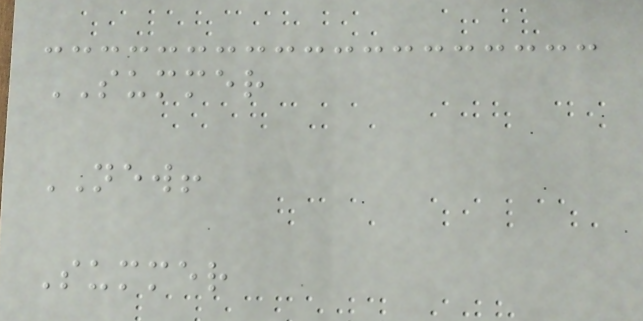SUMMER
NEW!
Summer
